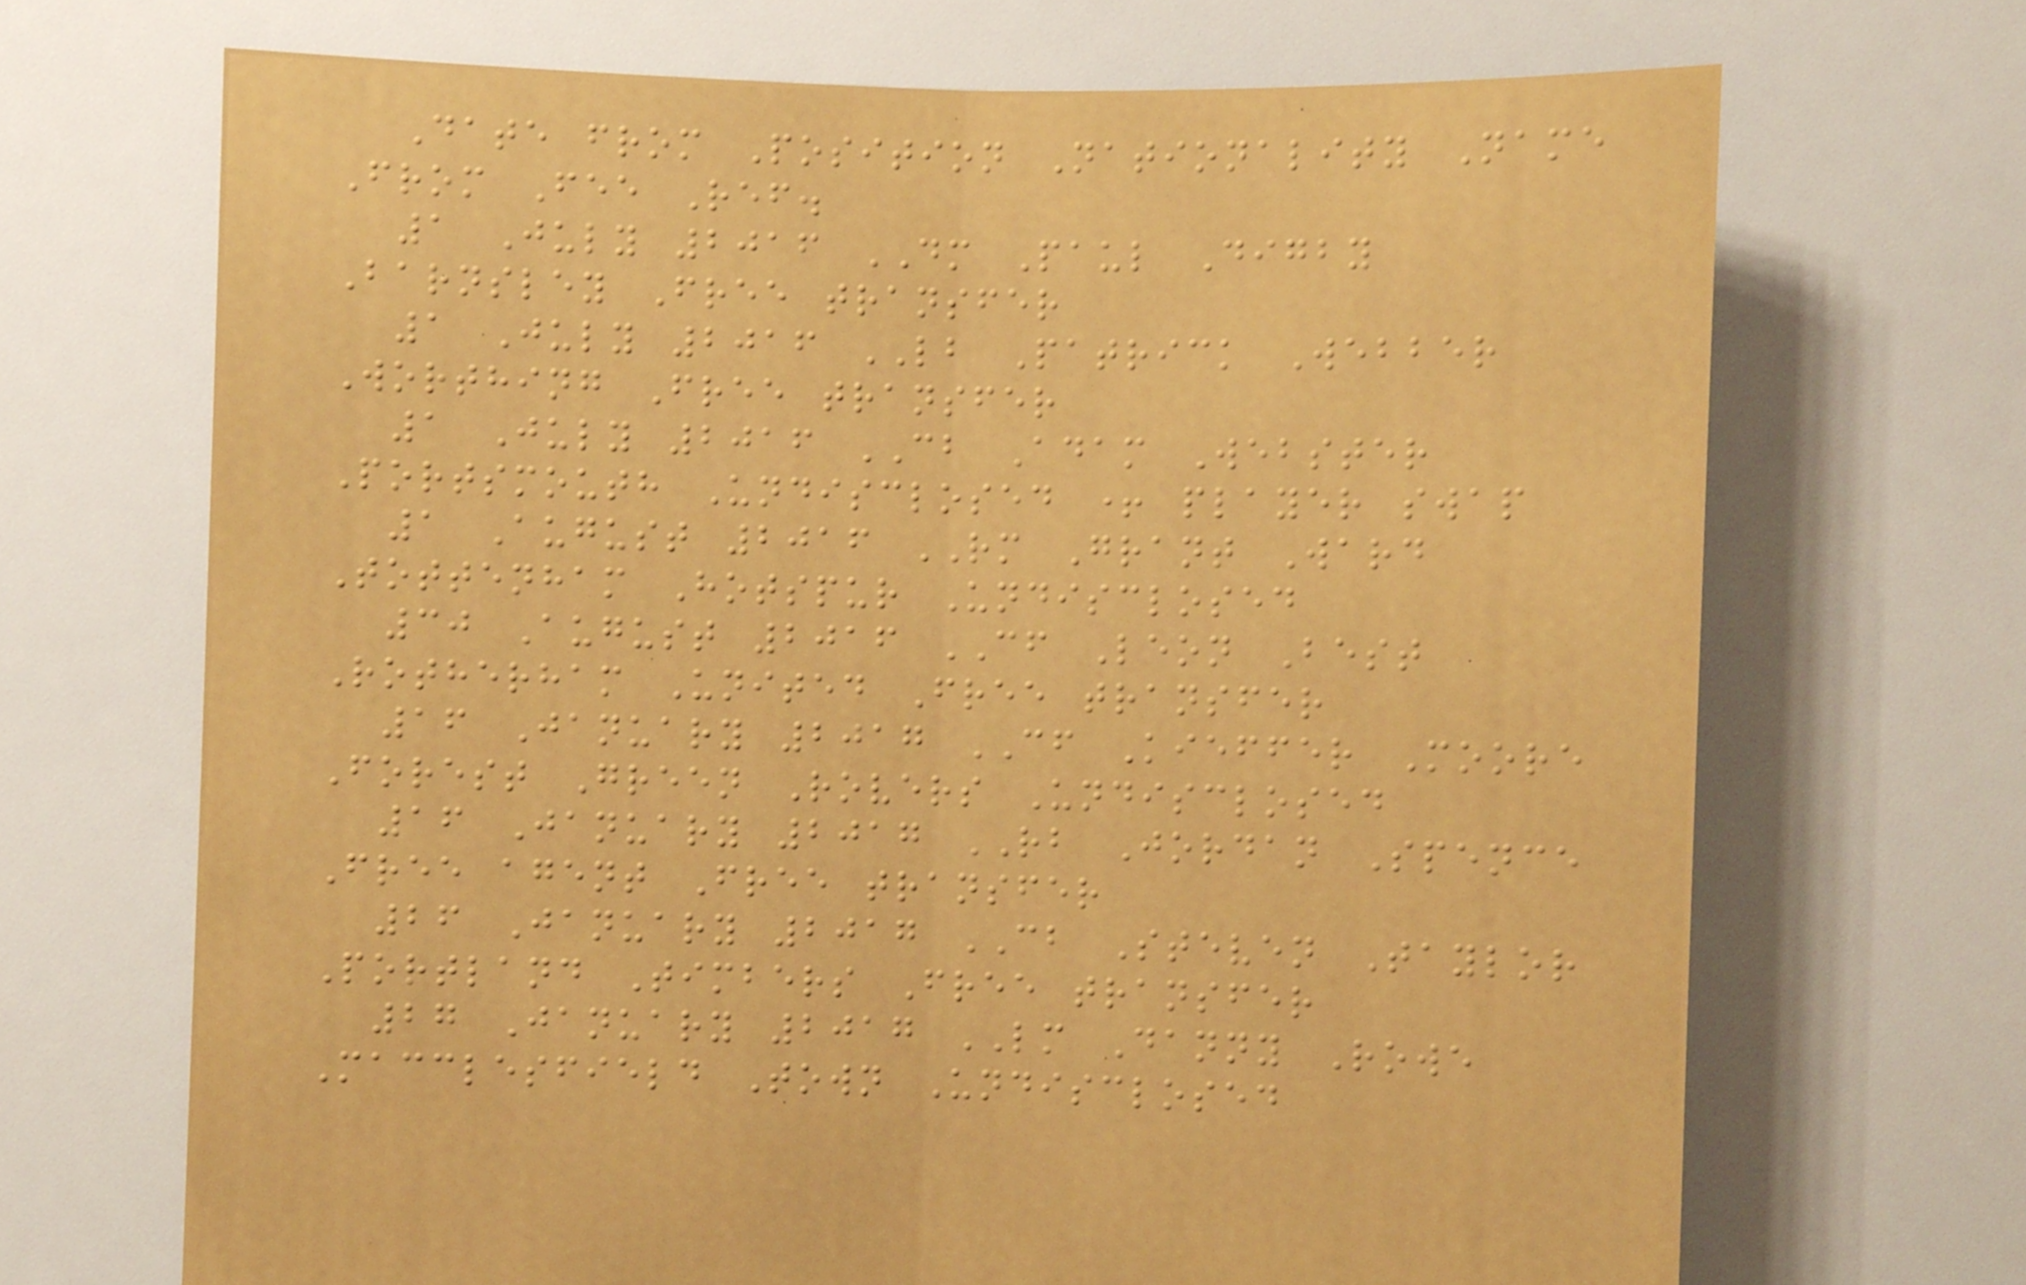Date from Position Nationality Name
From Fee Ref.
1 July 2016 DM Paul Digby
Barnsley Free transfer
1 July 2016 LB Patrick Webber
Worthing Free transfer
1 July 2016 CB Adam Webster
Portsmouth Undisclosed + player swap
1 August 2016 RM Grant Ward
Tottenham Hotspur Undisclosed
30 August 2016 CF Leon Best
Rotherham United Free transfer
16 January 2017 CF Kieffer Moore
Forest Green Rovers Undisclosed
16 January 2017 RB Jordan Spence
Free agent Free transfer
26 January 2017 CB Steven Taylor
Portland Timbers Free transfer
27 January 2017 LM Danny Rowe
Macclesfield Town Undisclosed
